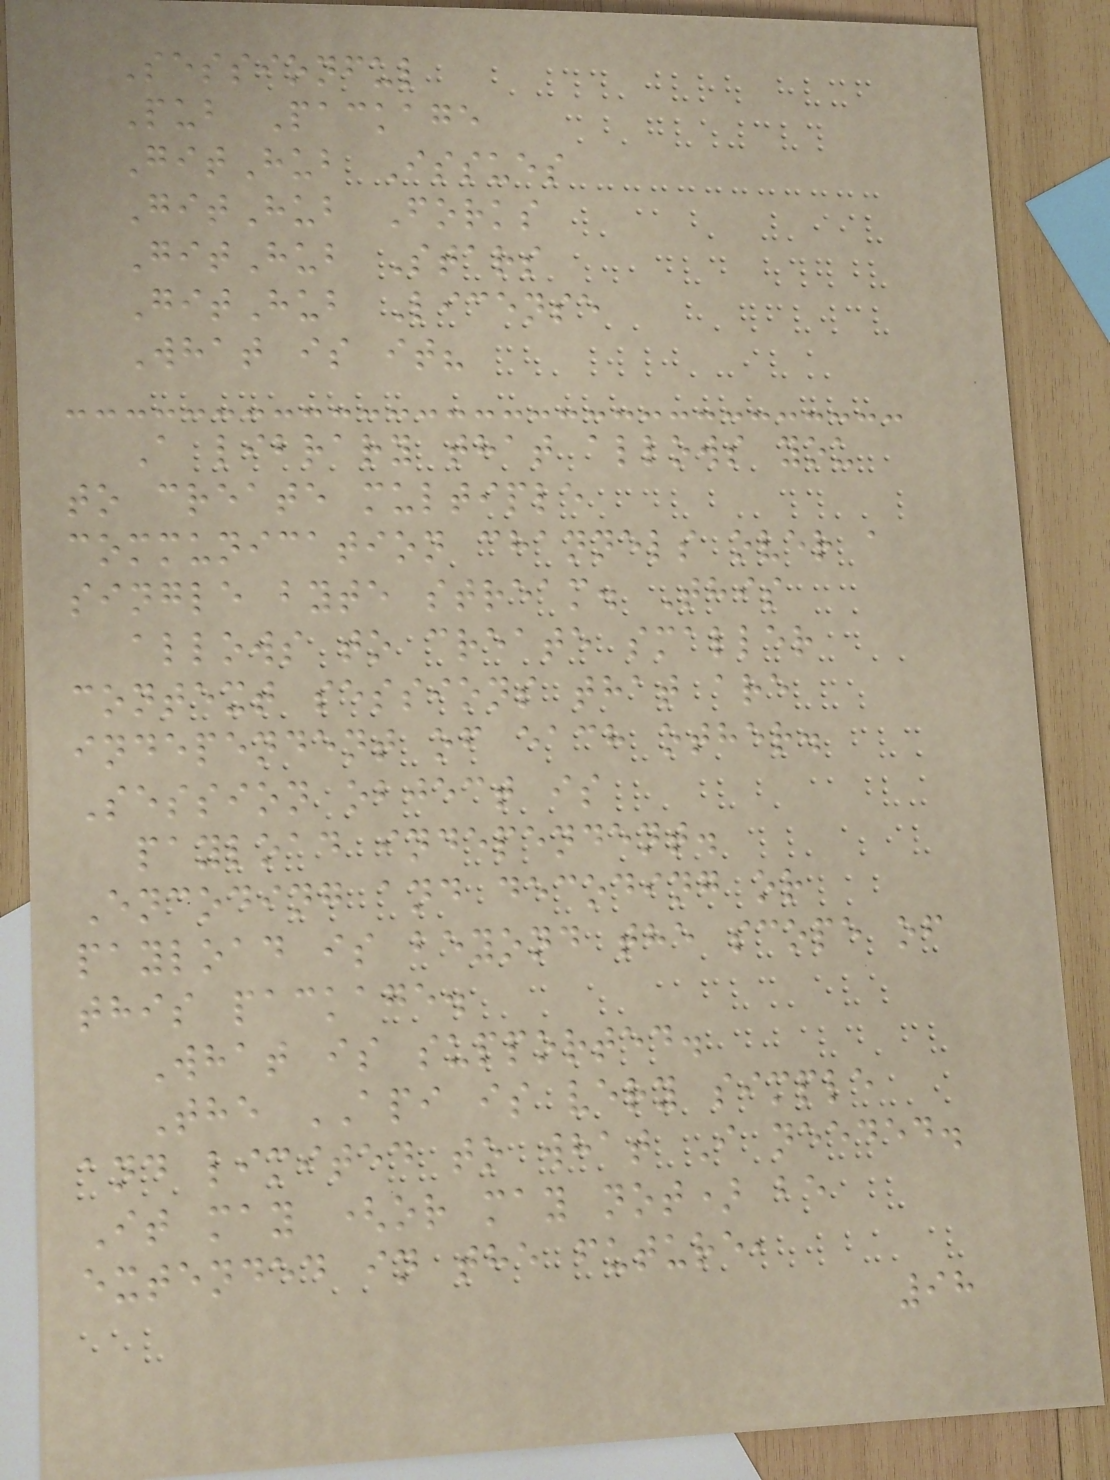Sessionful
Pub Package
GitHub Issues
GitHub Forks
GitHub Stars
GitHub License
What is it?
A library that allows you
to create multiple
communication channels over a
single byte stream. This
allows to create smaller
context sessions that are
independent of each other.
Session object is
payload independent.
Encoding and decoding or
payload is beyond the scope of
this package.
What is supported.
The API is very simple
and limited to what I needed.
It may (or may not) be
extended in the future,
98
